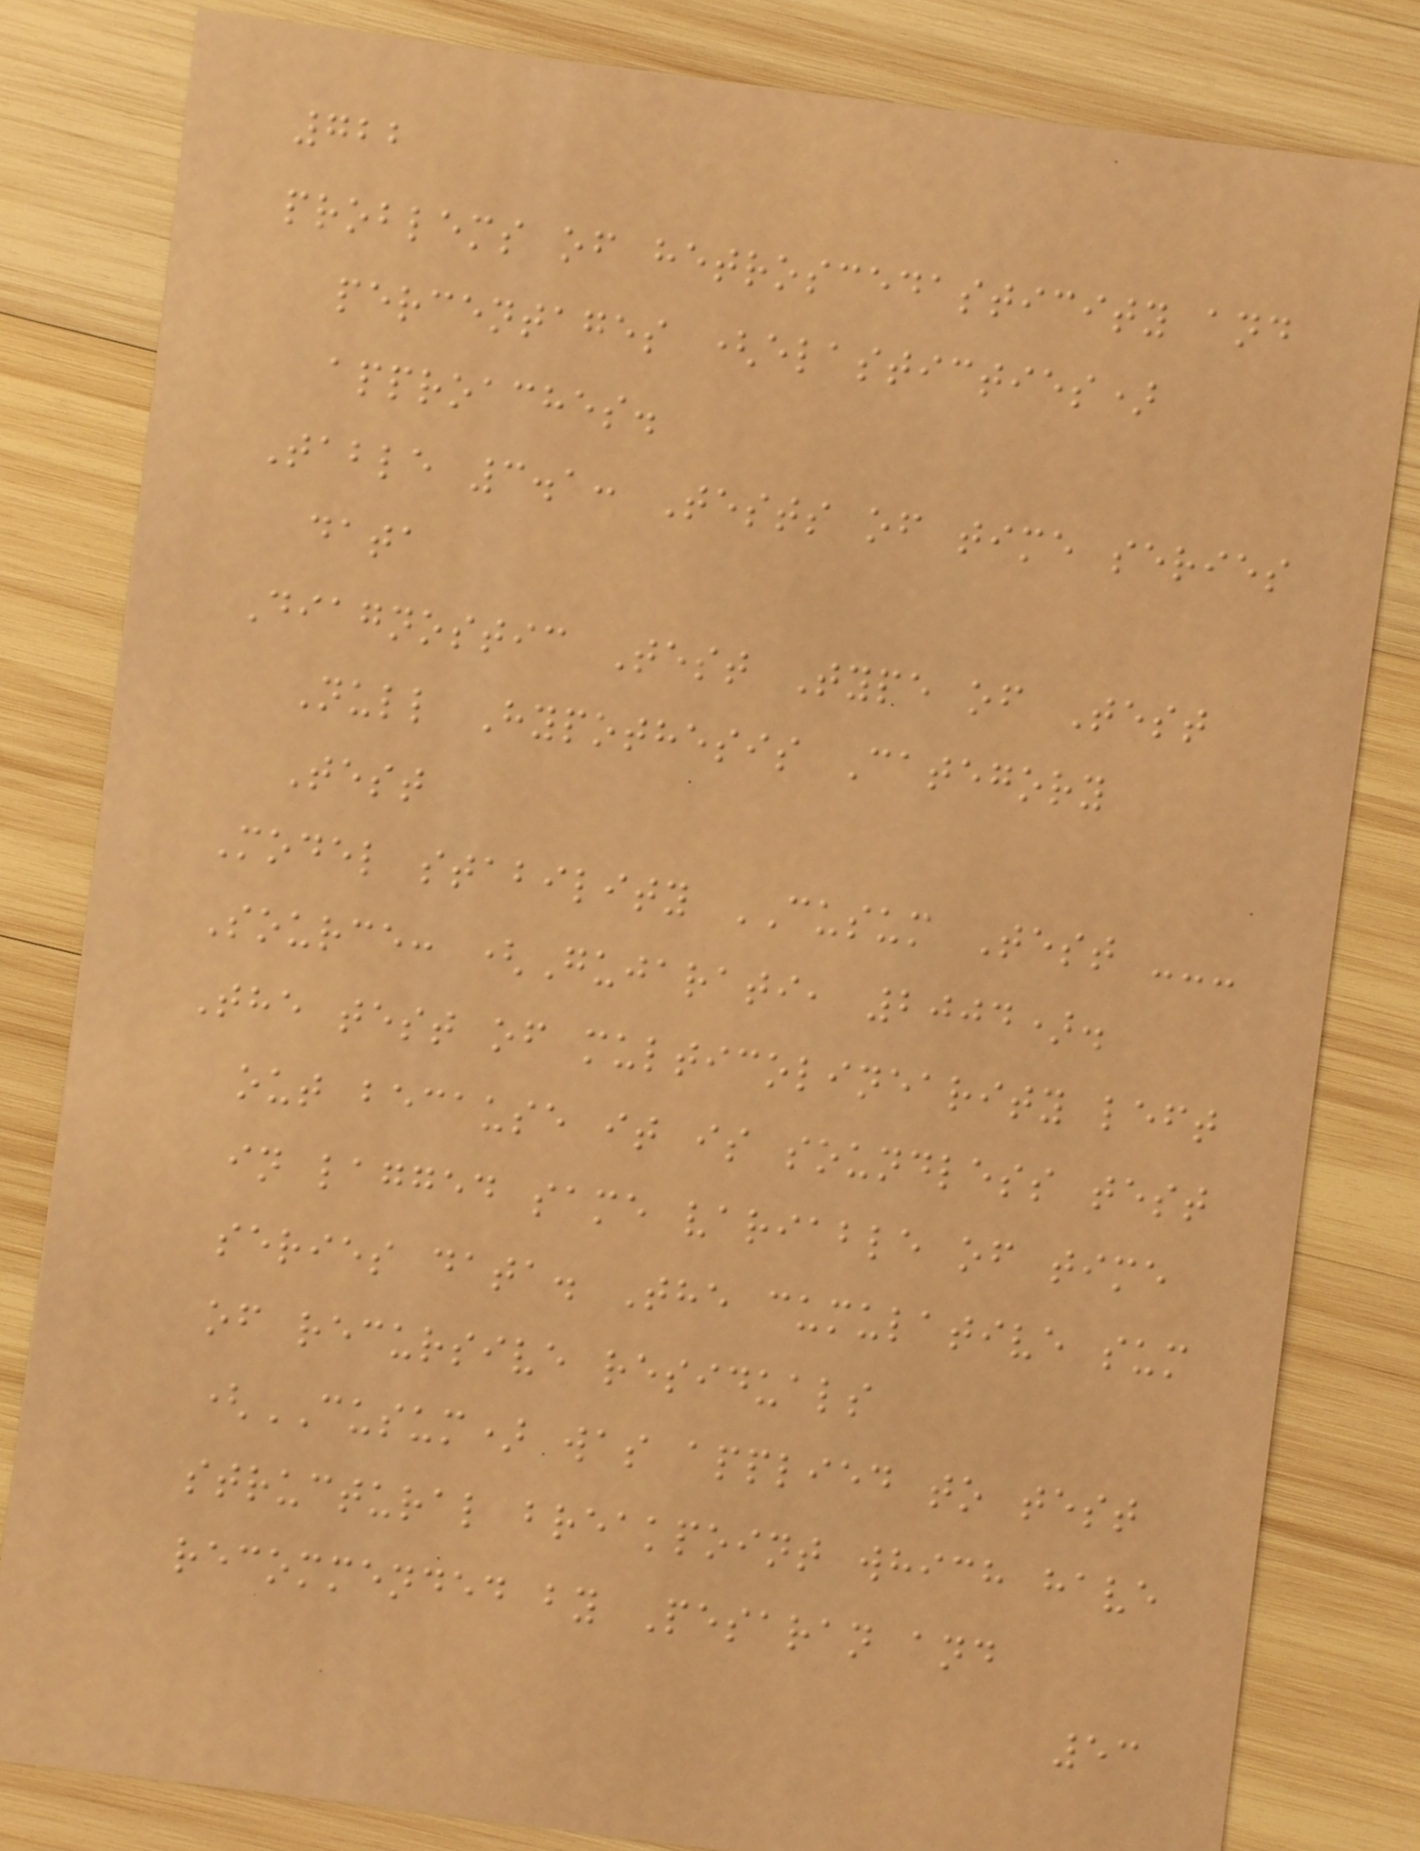722
problems of hetroscedasticity and
percentages (elasticties)
approaches.
Table 3.1: Tests of time series
data
Diagnostic Test Type of Test
Null Hypothesis Category
Test
Model stability CUSUM Test ---
Source: (Gujarati, 2004).
The test of multicolinearity left
out because it is soundless test
in lagged same variable of time
series data. The cumulative sum
of recursive residuals
(CUSUM) was applied to test
structural breakpoint which have
recommended by Pesaran and
53
